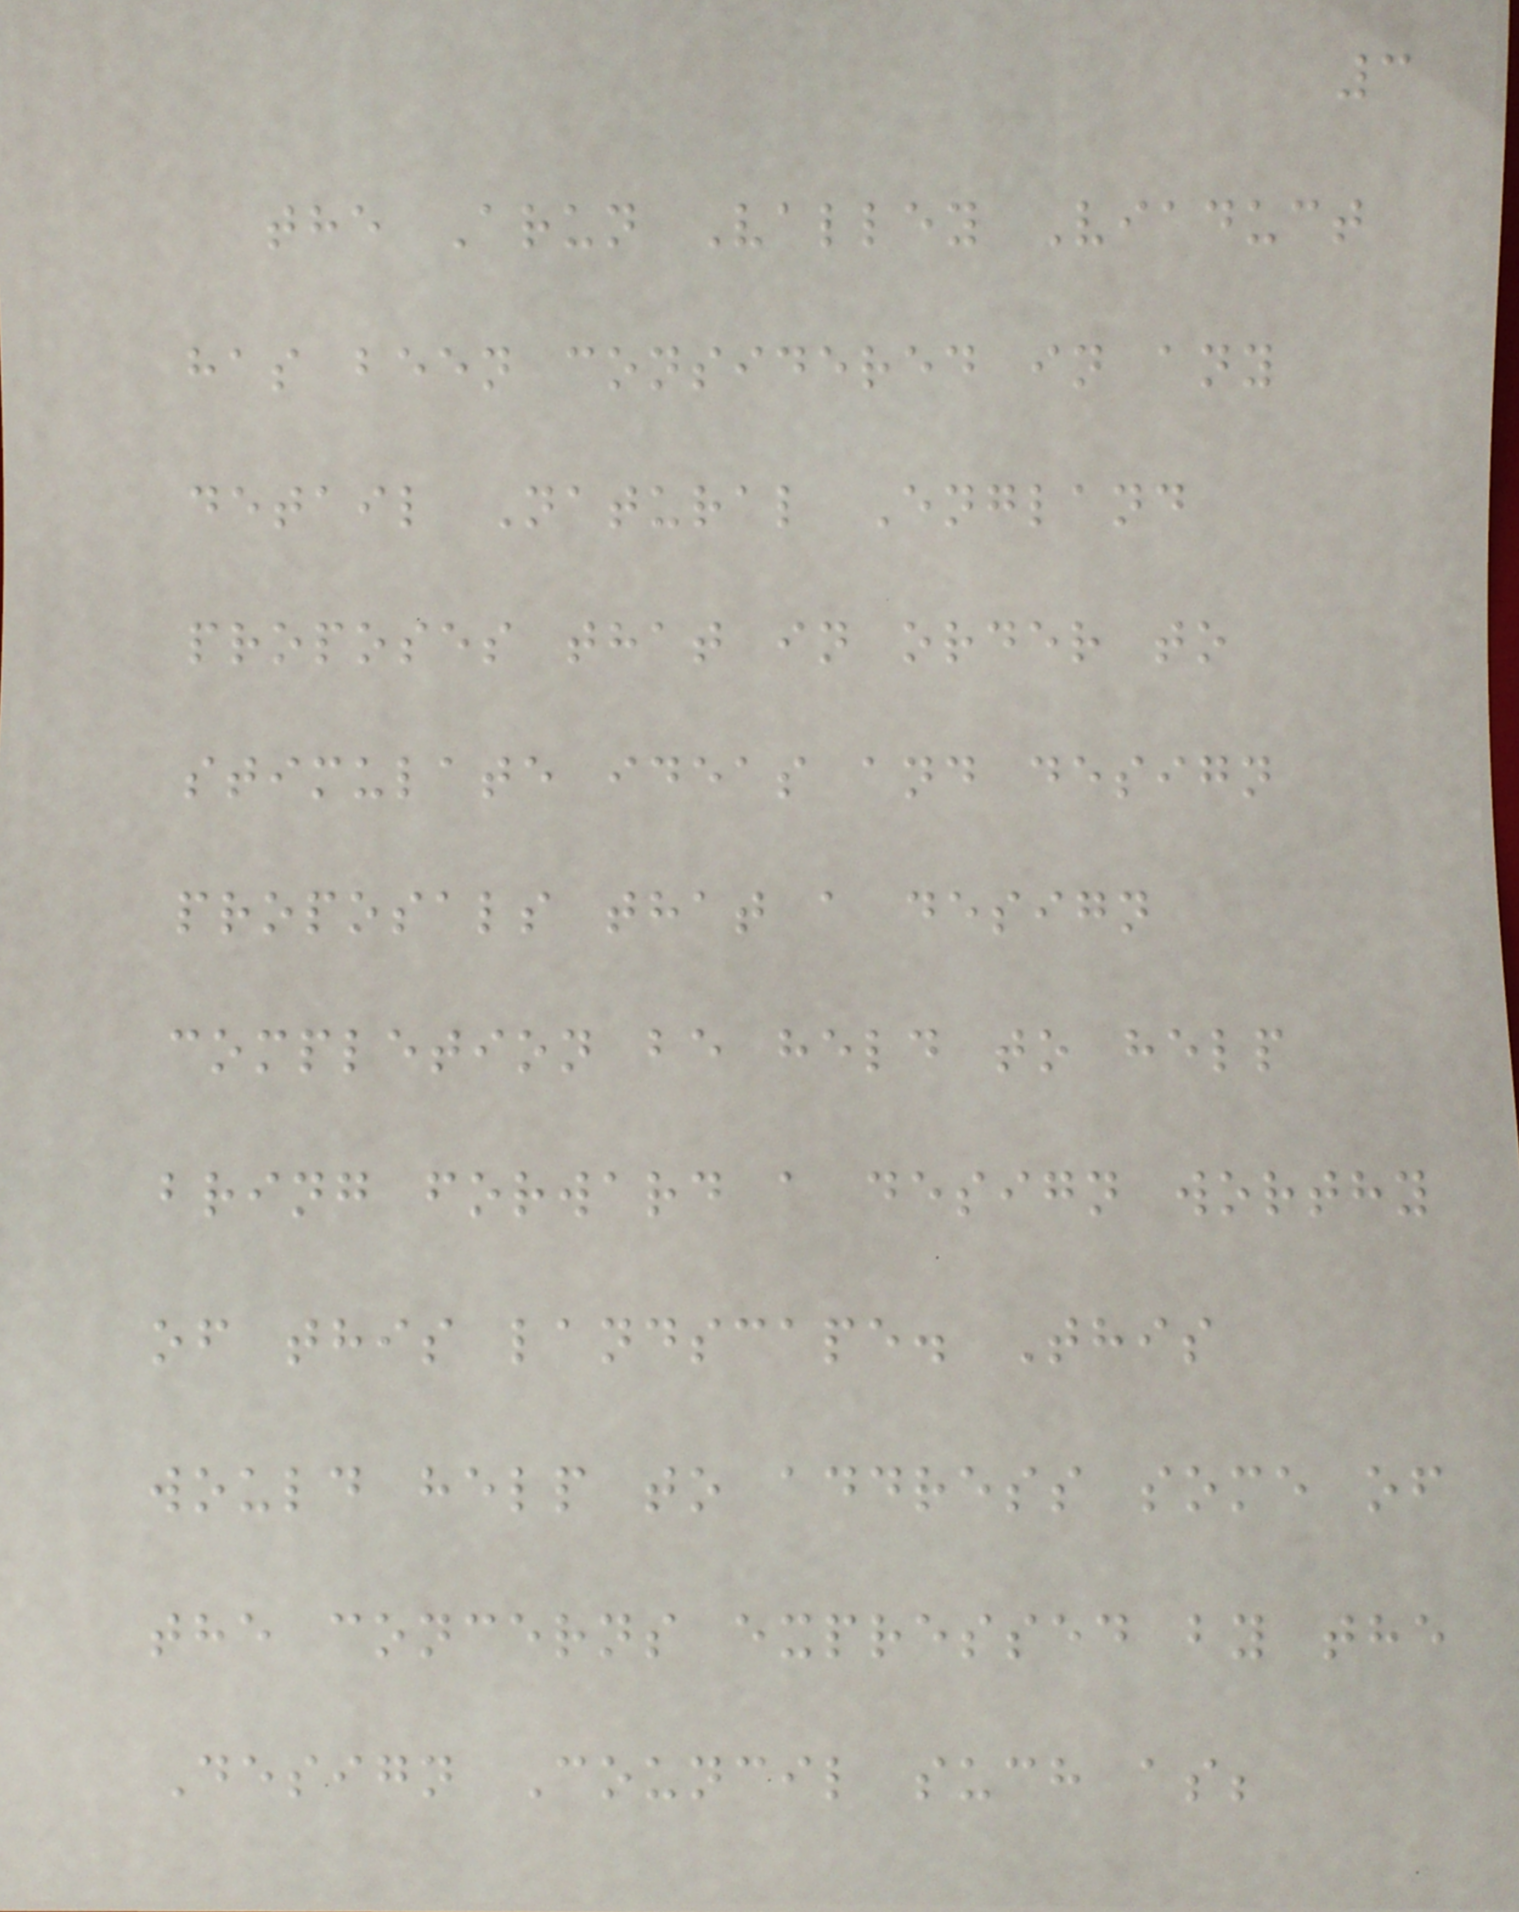3
the Arun Valley Viaduct
has been considered in any
detail Natural England
proposes that in order to
stimulate ideas and design
proposals that a design
completion be held to help
bring forward a design worthy
of this landscape. This
would help to address some of
the concerns expressed by the
Design Council such as;
